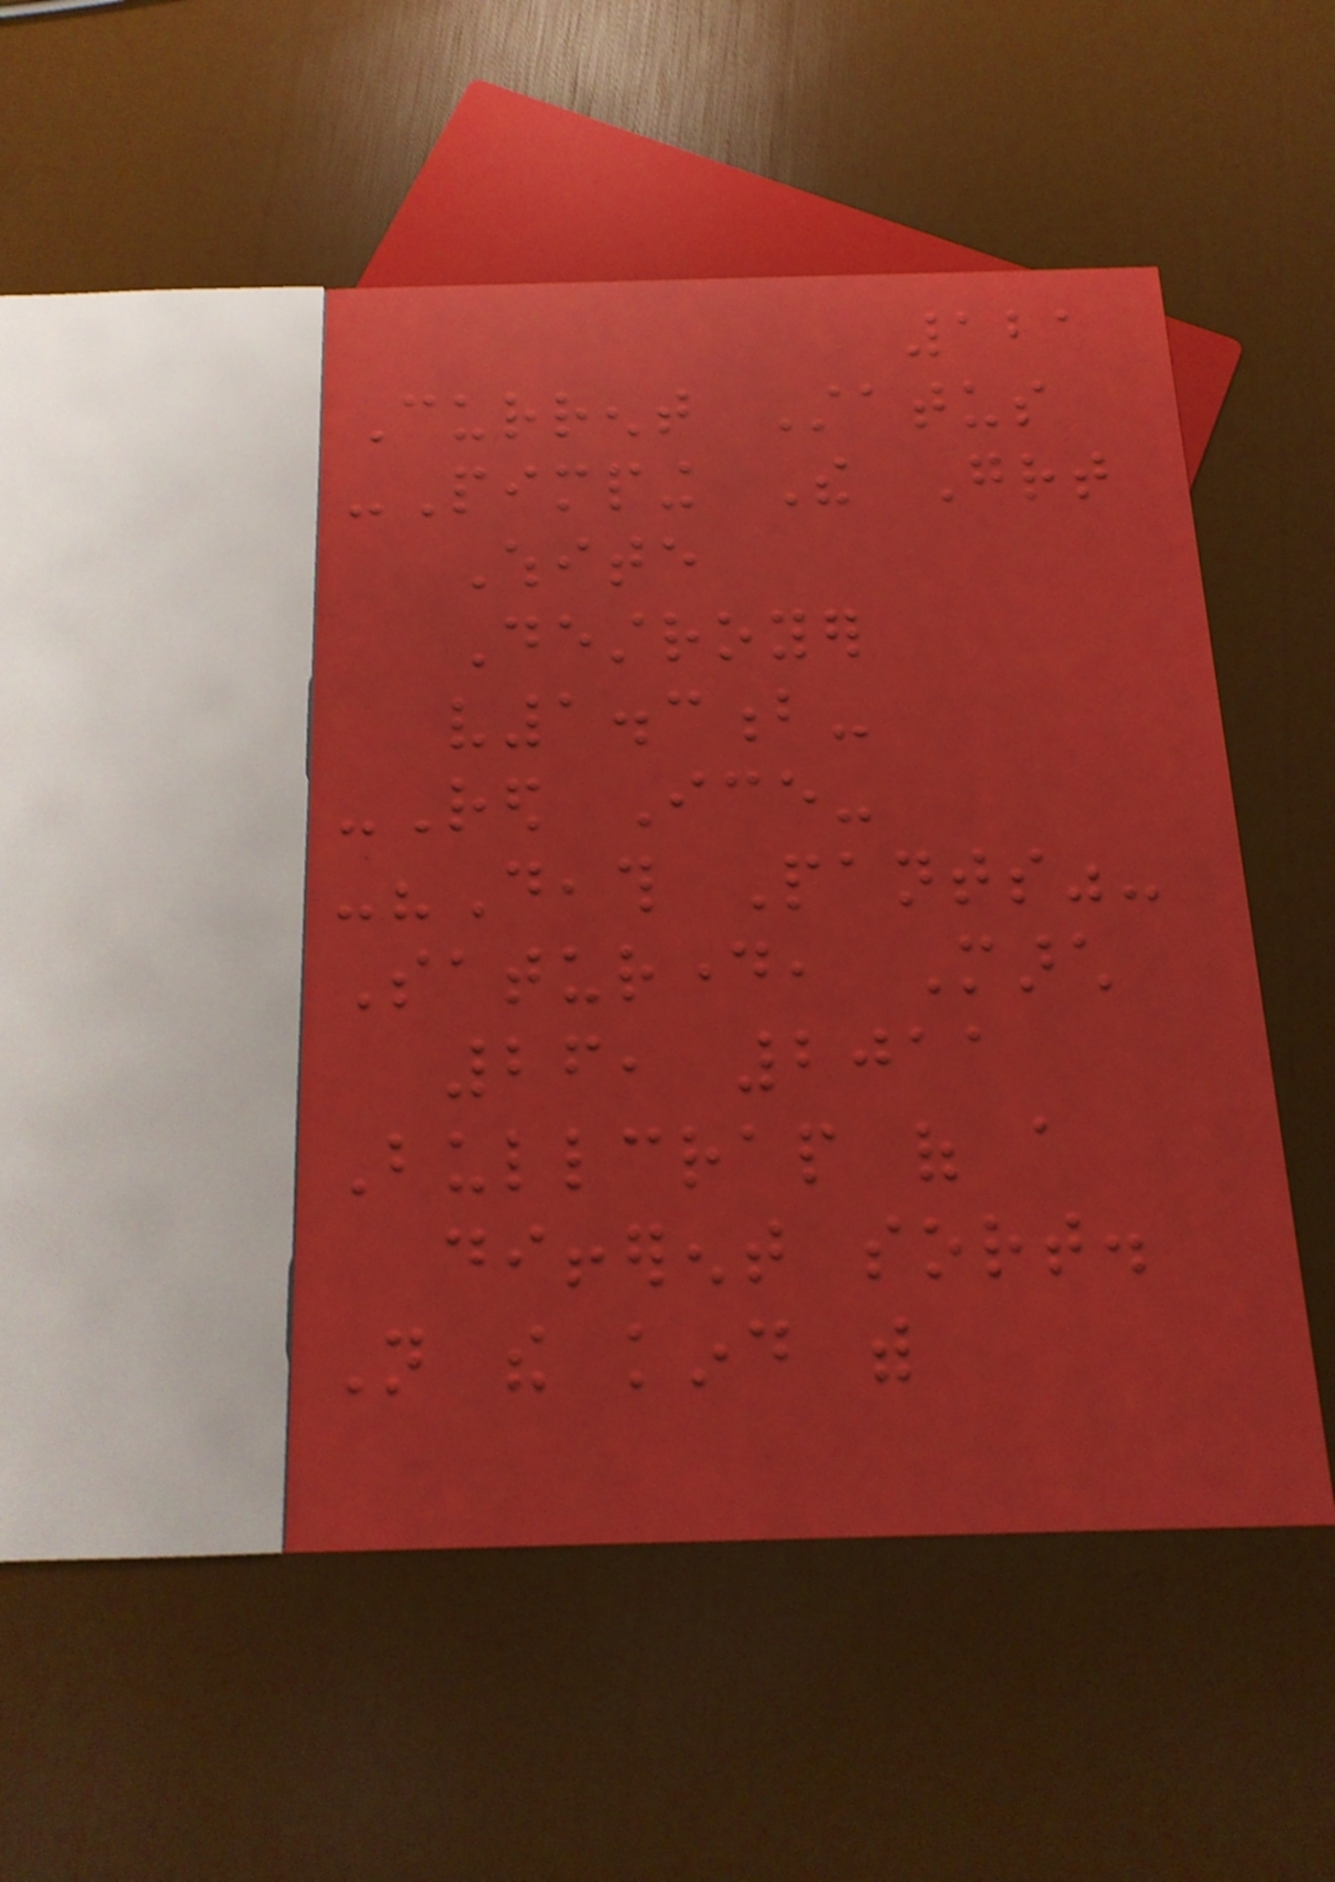121
Current Status
-Pimping The Great
White
Destroyer
v1.3b-
-Red Ice-
-"Death Pants"-
Saturday, March
26, 2011
Bullcrap of a
different sort.
Not the kind with
